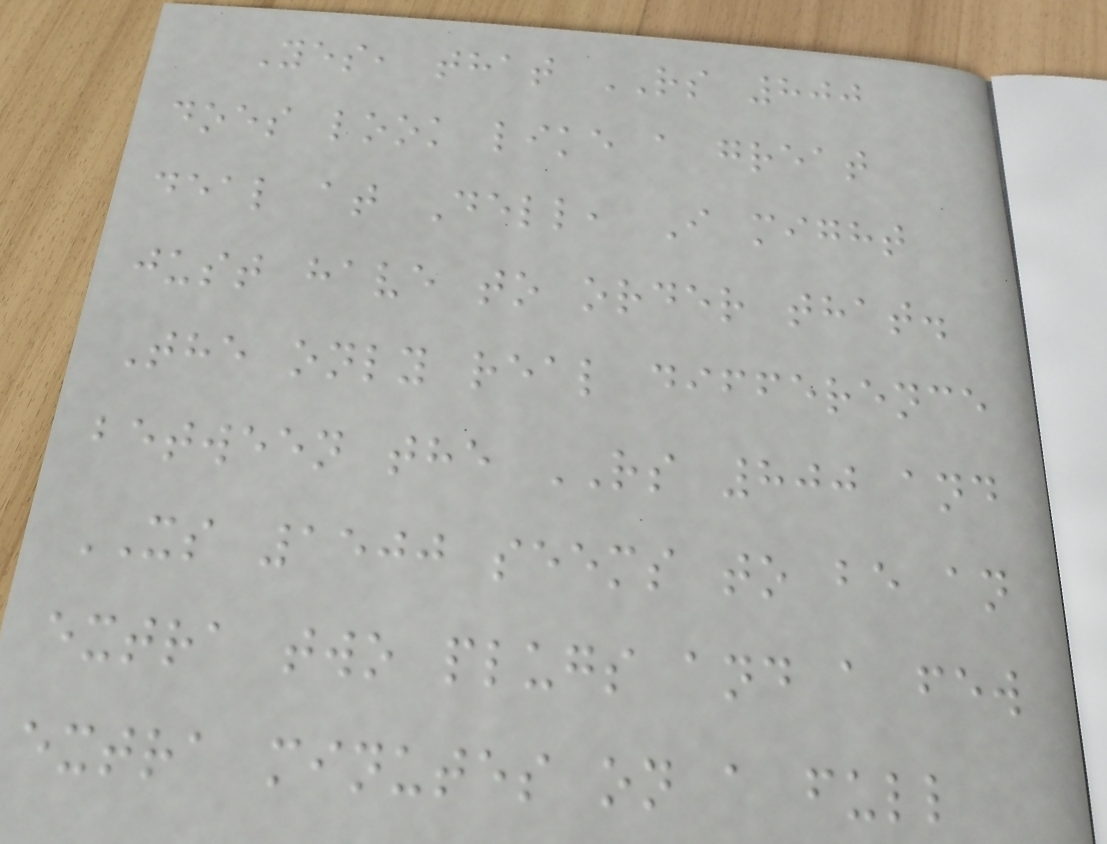Yes, that RS 800
does look like a great
deal at Dell, I might
just have to order that.
The only real difference
between the RS 800 and
XS 1500 seems to be an
extra two plugs and a few
extra minutes on a full
